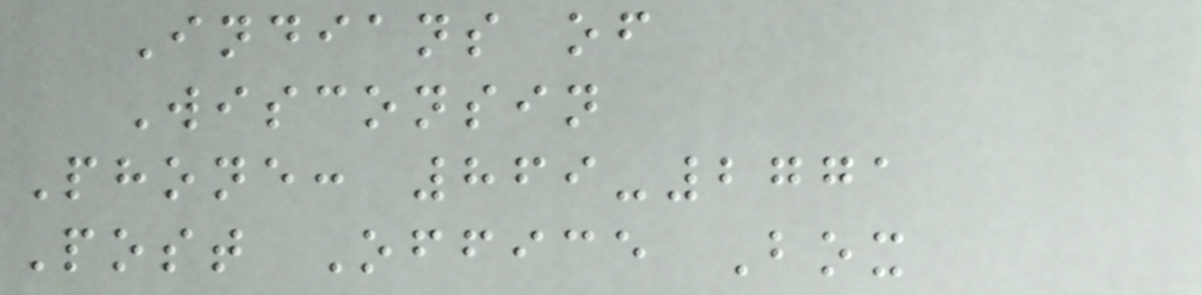Indians of
Wisconsin
Phone: 869-2771
Post Office Box
